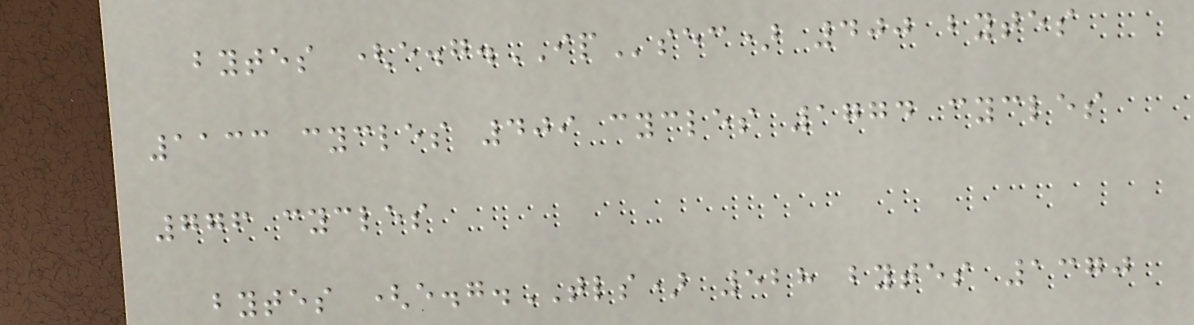bytes (e.g.IPsec) 400 bytes
1133 cycles 409 cycles 1774 cycles
776 cycles
bytes (e.g.TLS) 528 bytes 1370
